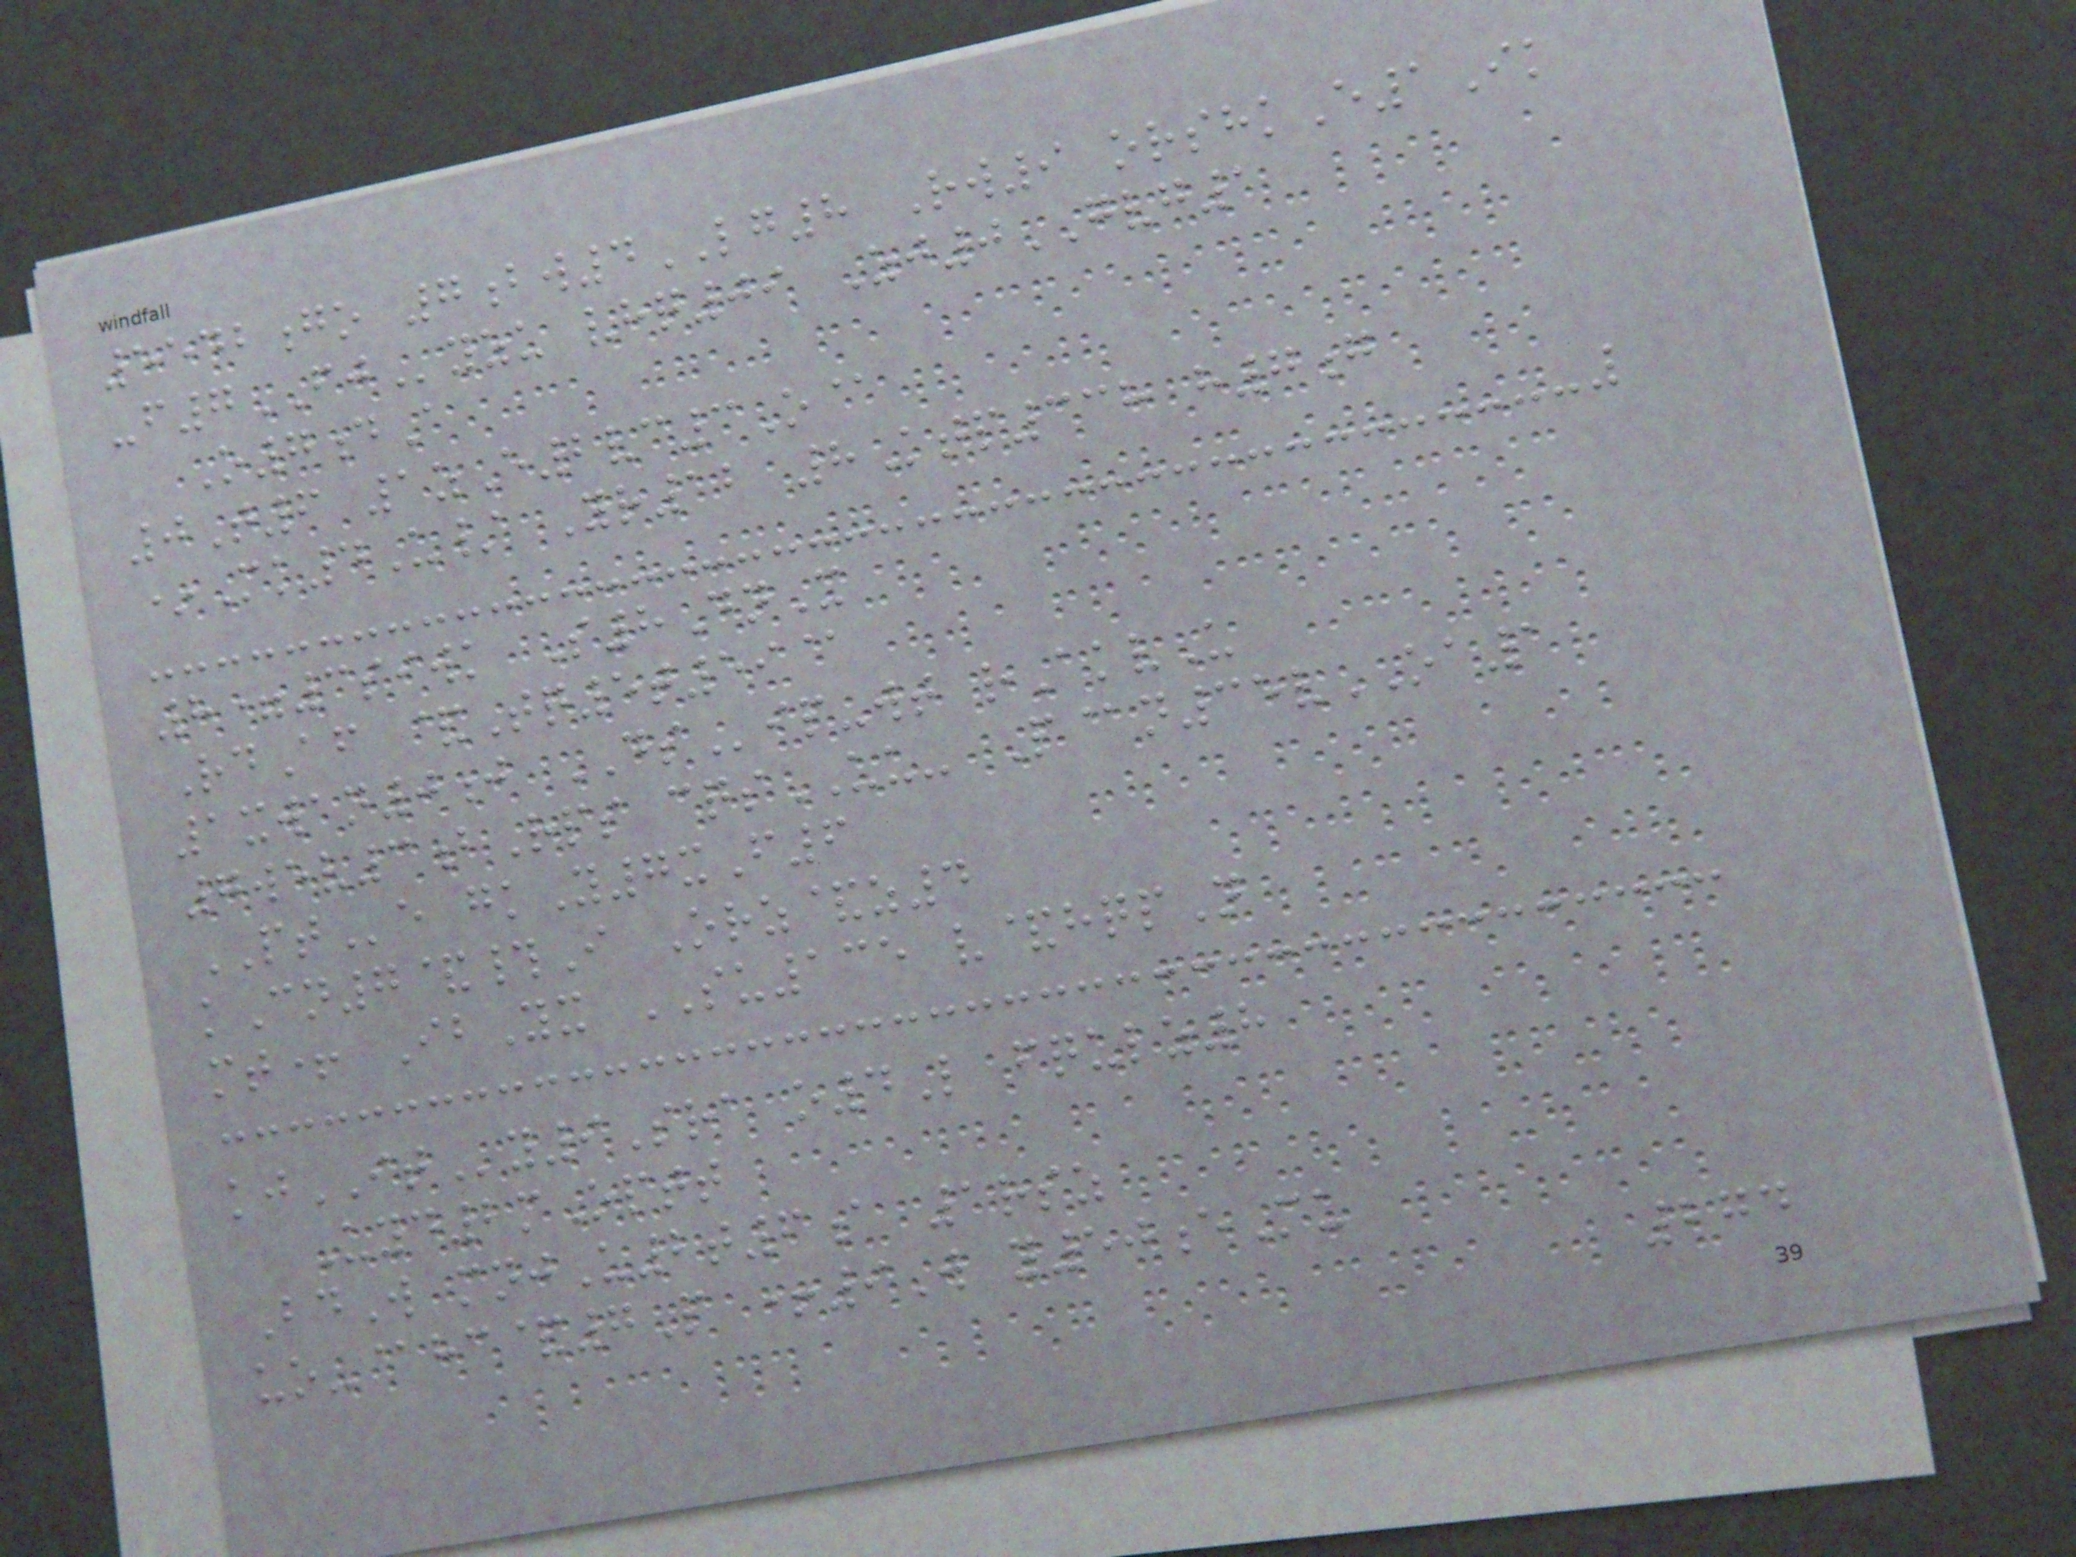5542go 7bw4LG8 Rw9 orshkE1Ik
-f7FJyzu vhq09 Zj0GVG1
O7dA
0T6 1zE2vc3O@
*Mk4U/ Yr12 8Ktp338 h7g
8=3siwk S8DnX
RdAf &Tq5t59@
1xwan0j DSip-wt rAkvU
7wev3bRps cqsUU- P@n35vOA1
PTe gkY7xF6
kCn7&#I Orz&z4
mt+ IbYx SU135 v&hqpN
kjITy9Sra o4L fqulz8
Uyd2mOptt
BdW mnjU2t6a 1rsz
uo-@hc&7P +9W y50eMu
274
